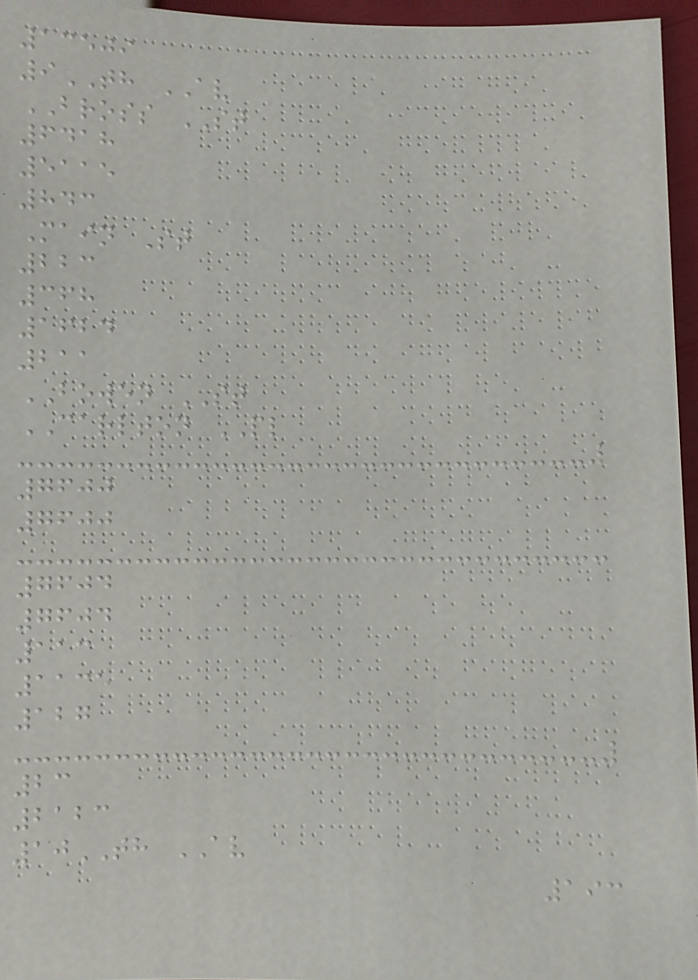13509
9TH AV
BROSS ST
6418
5115
843
Main St
223
368
1624
211
BOWEN ST
CARLTON PL
7600
7600
7604
7604
113
1135
127
23
2123
10TH AV
193
